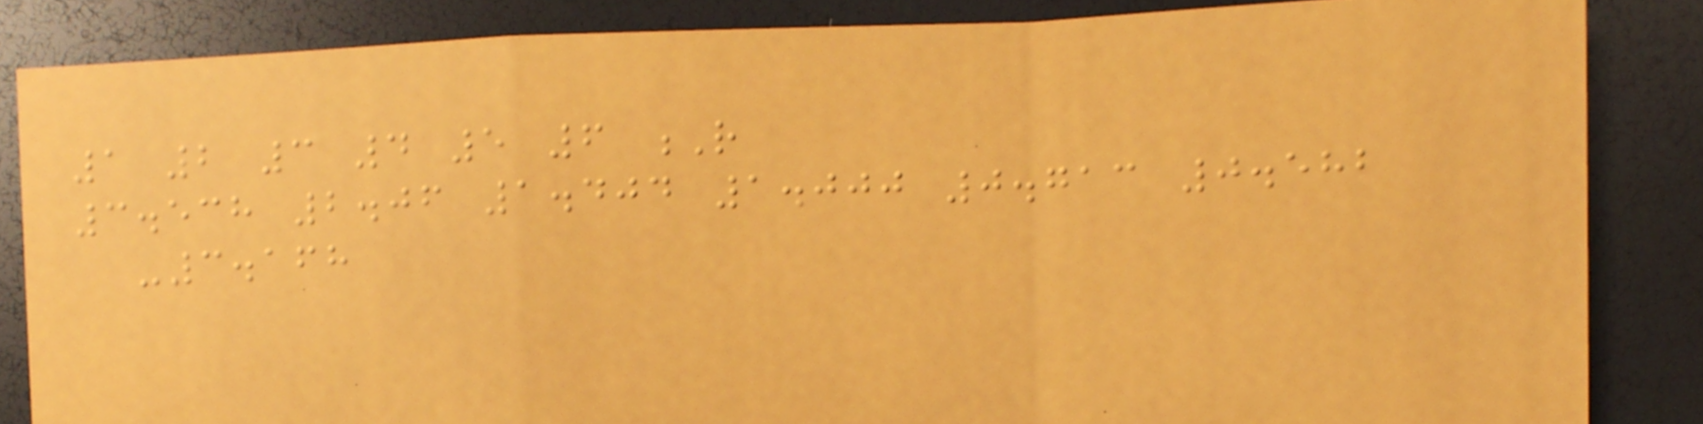1 2 3 4 5 6 R
3.538 2.06 1.404 1.000 0.713 0.582
-3.168
